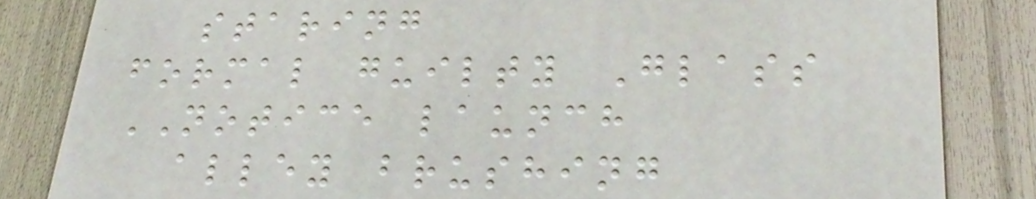staring
formal guilty Glass
NOTICE launch
alley brushing
